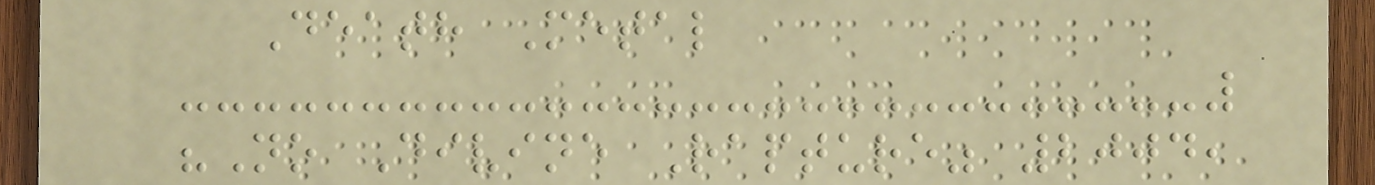Death Metal
"No Divine Rapture" 2004,
